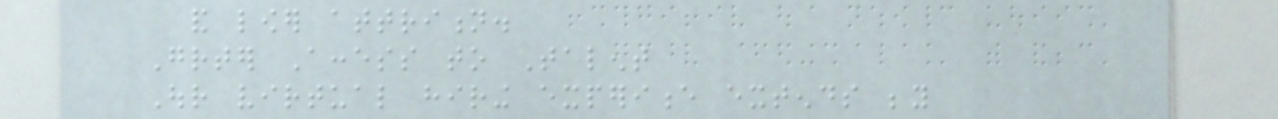and lower attrition.
Greater Access to Talent
Our virtual hiring experience extends beyond
